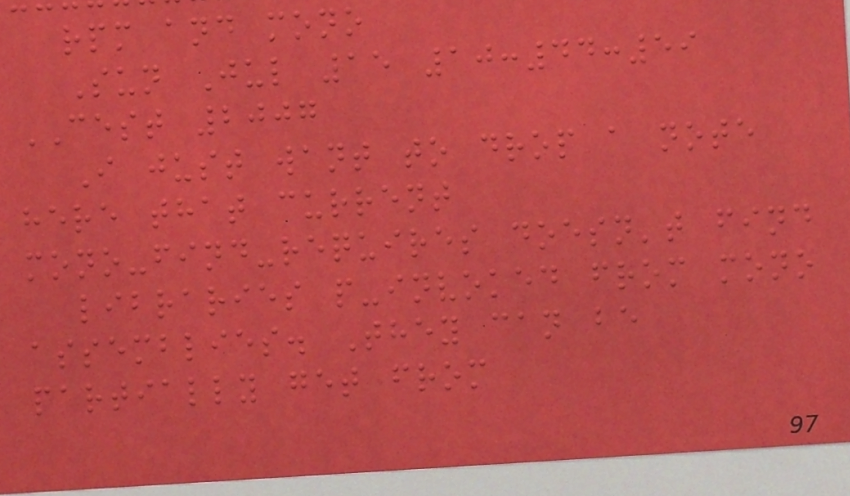rpm and mono
Sun Jul 15 10:44:59
CEST 2007
I just want to drop a note
here that current
mono-find-requires doesn't find
libraries p-invoked from mono
assemblies. They can be
partially get from
